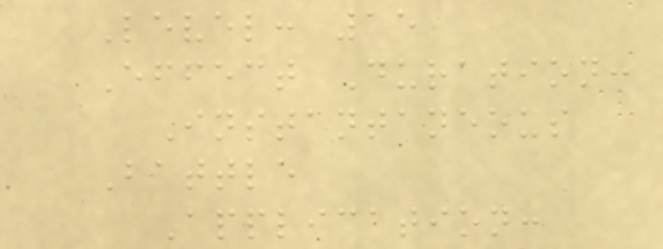Level: 15
Effect Duration:
Instantaneous
Battle
Application:
